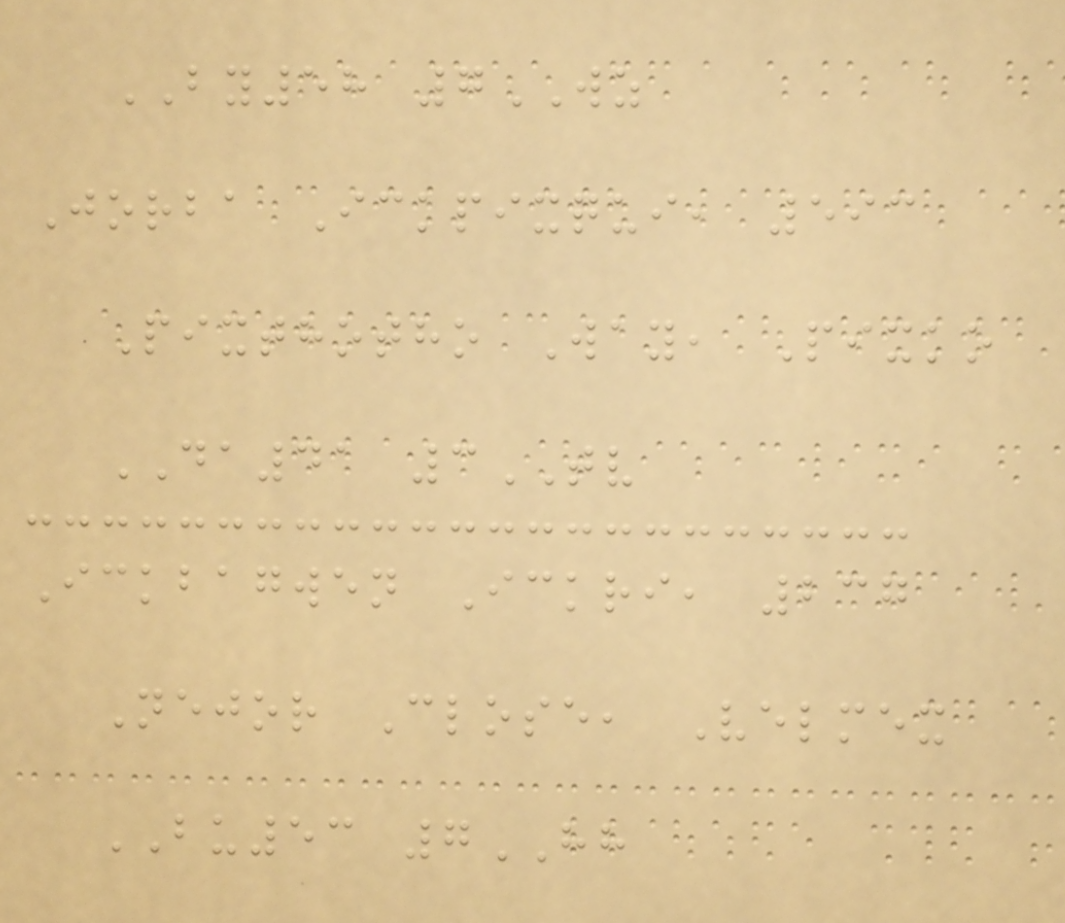BY58 7WZ
Jorba Ickpixqui, 593
Pixthotho Way, Pixko
DA41 3TV
Ickbagwen Ickri, 237
Nejor Close, Velmex
BU53 7HH
